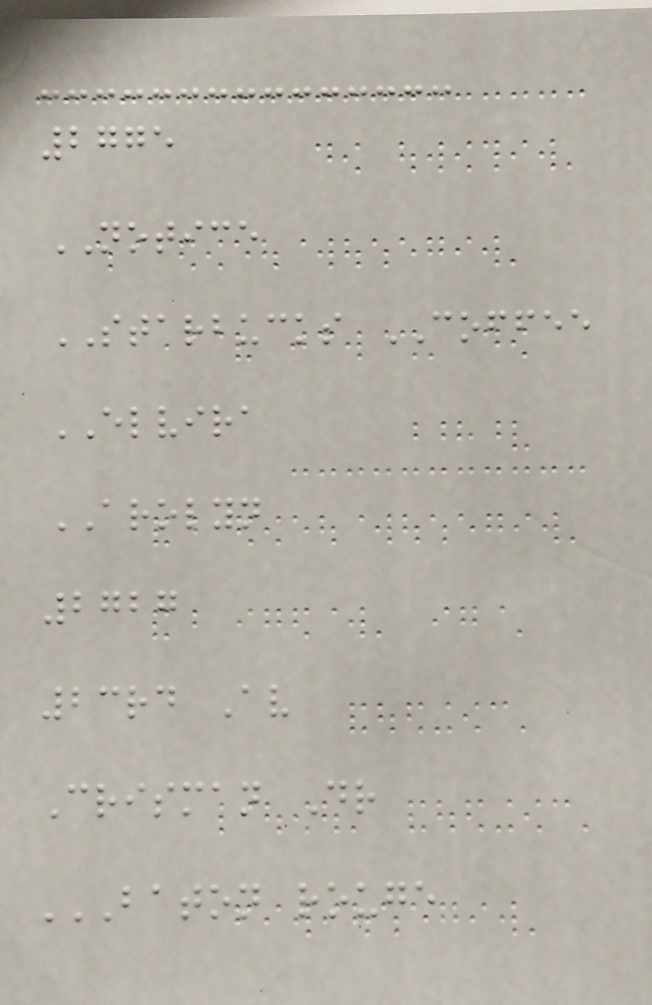2775
NOTICE
STARBUCKS COFFEE
ELVIRA
AROLYN
2727
23rd Av
Crisman Dr
BATON ROUGE
